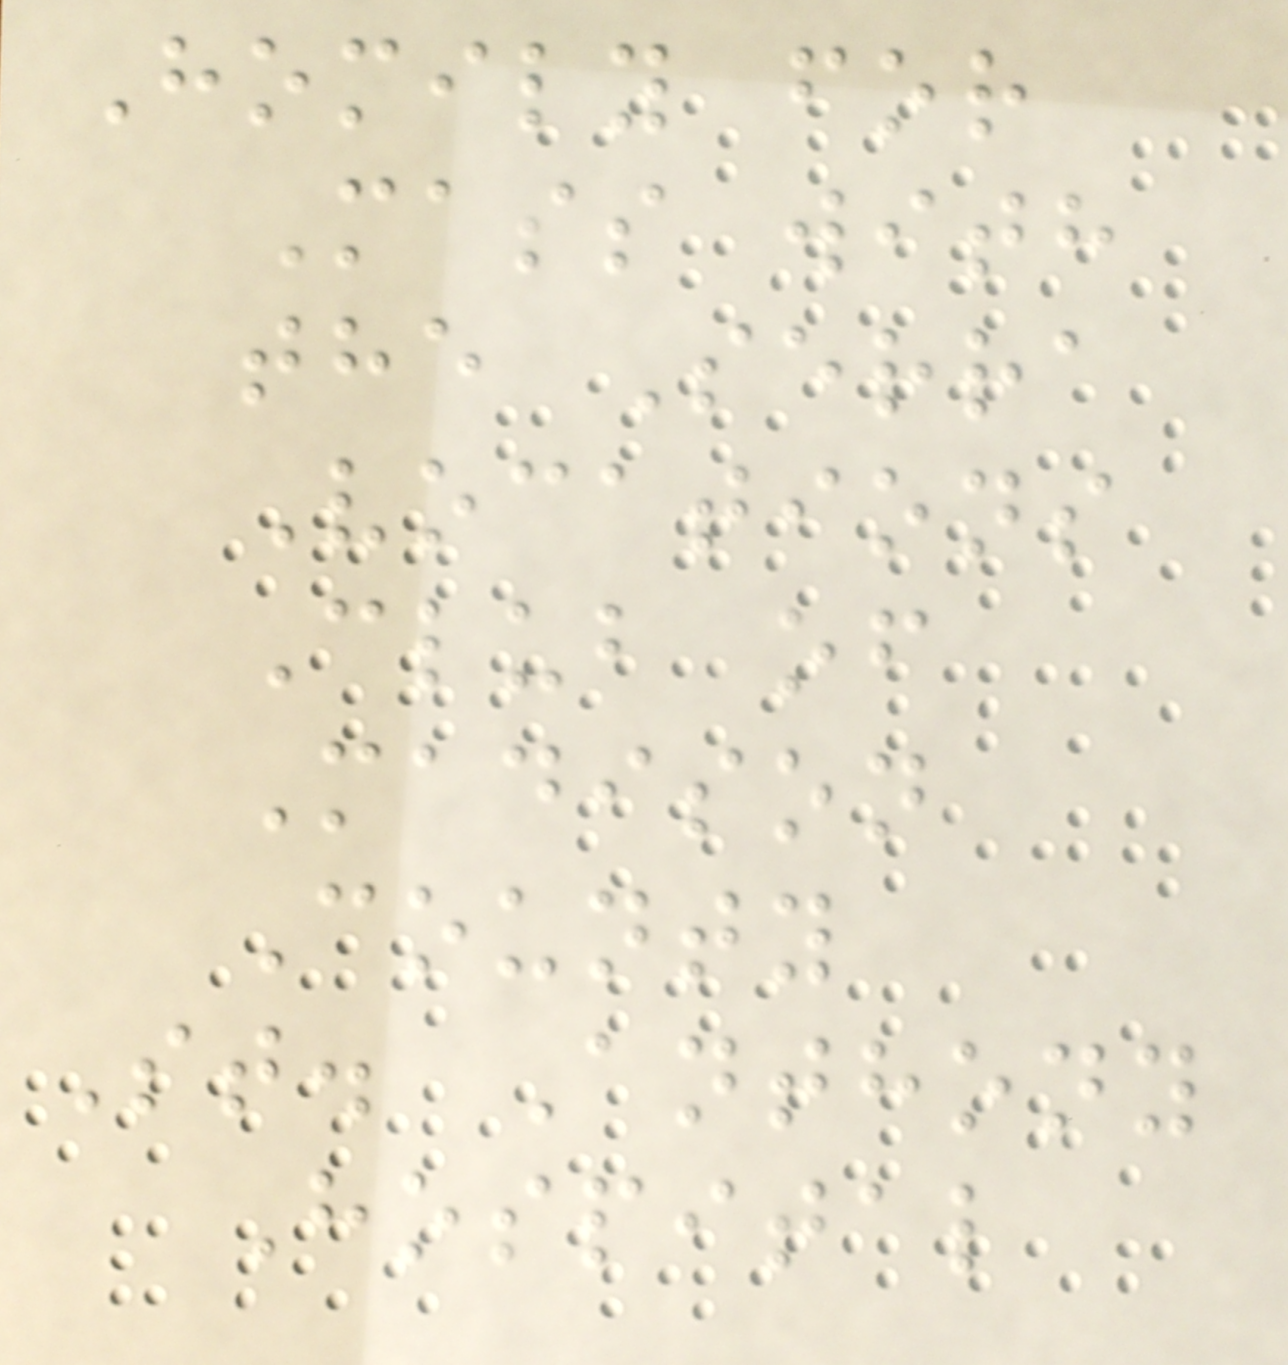Homily for
Mass with
the Serra
Vocations
Club of
Madison
County
St. Anthony
Hospital
